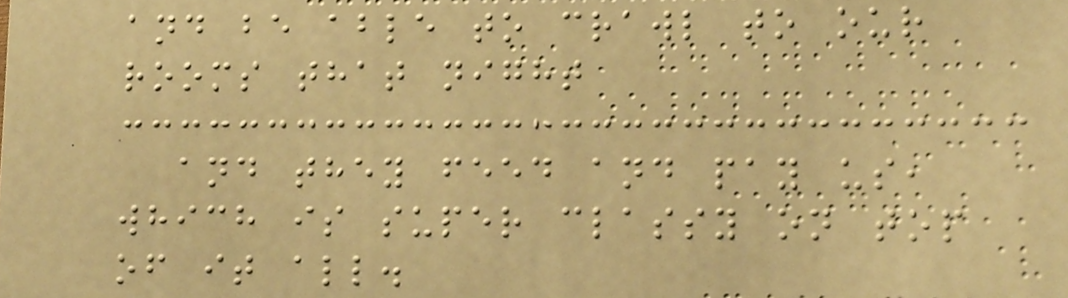and be able to crawl to our
rooms that night
and they feed and pay us,
which is super classy on top
of it all.
